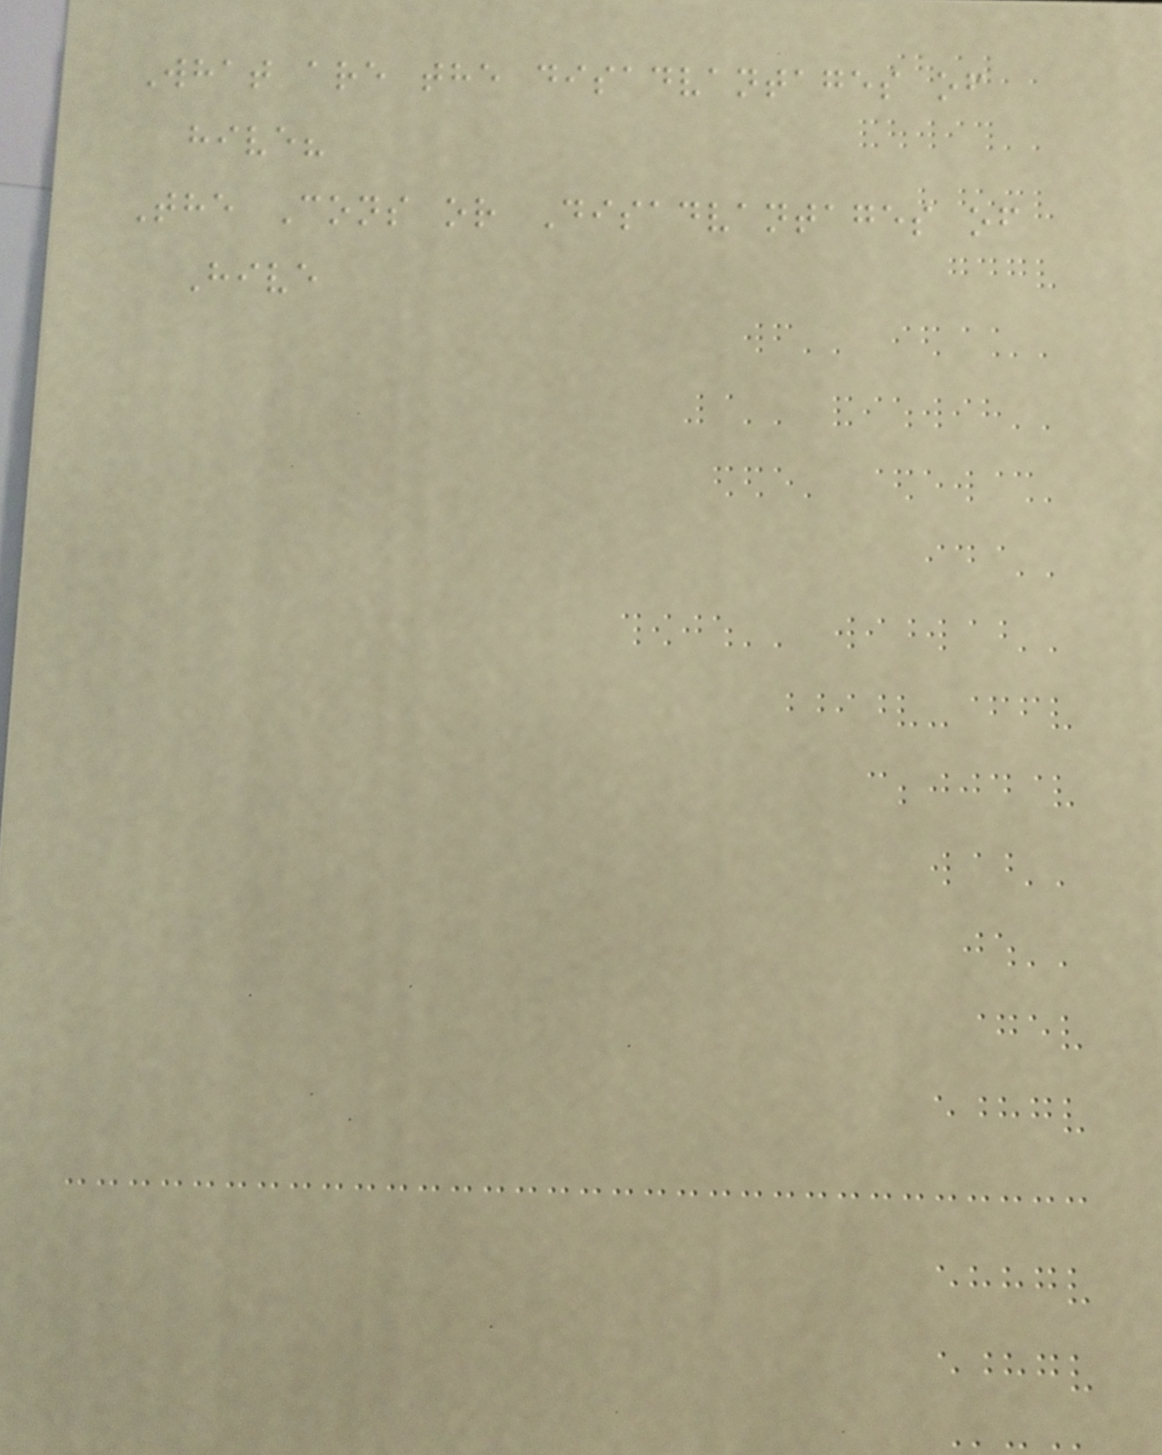What are the disadvantages of
hive?
The Cons or Disadvantages of
Hive
